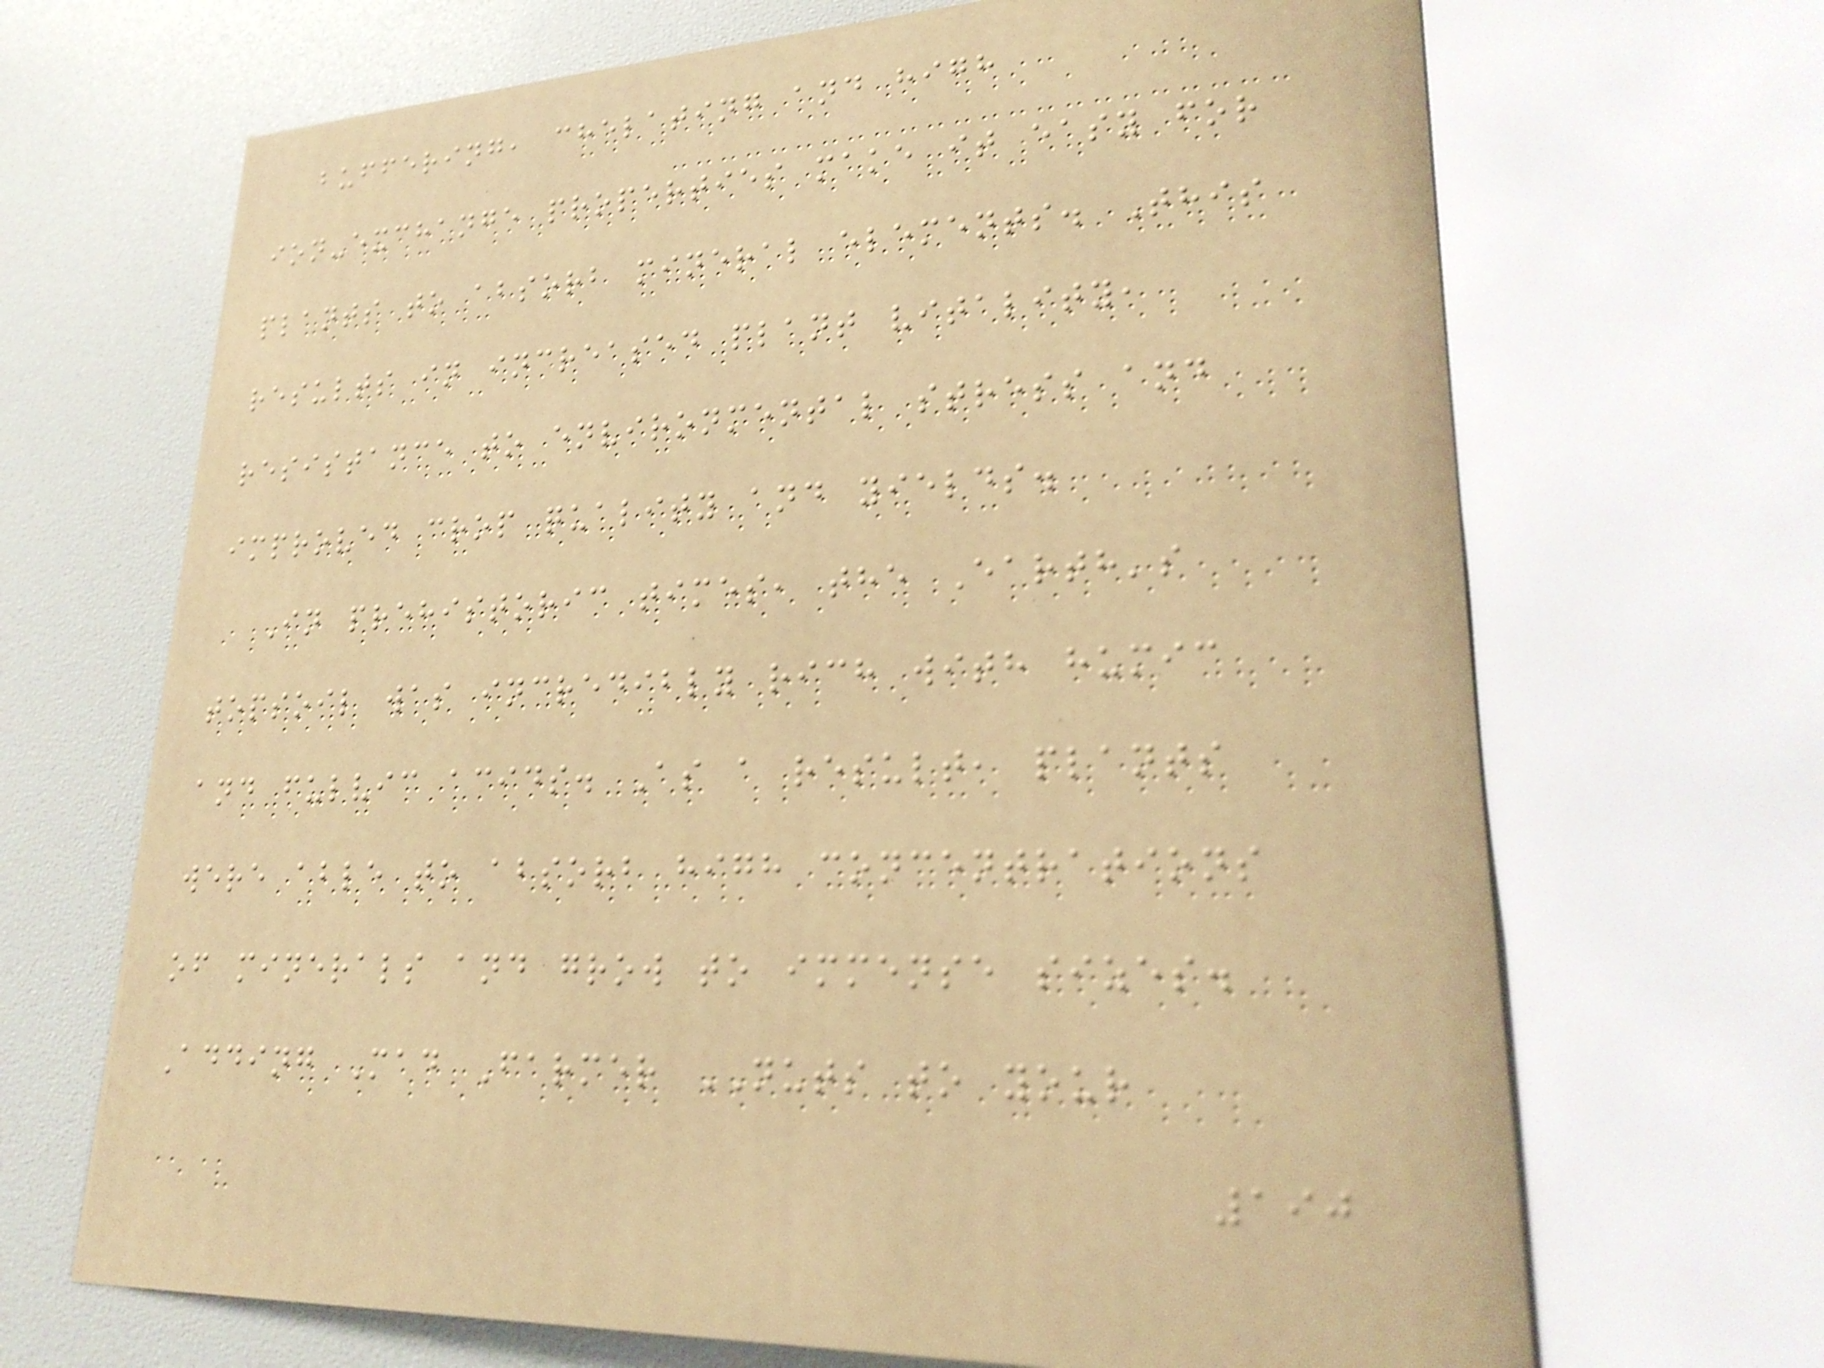buffering, chelating and high
ion-exchange properties make it easy for
plants to absorb mineral elements. This
results in increased plant vitality,
resistance to environmental stress and
improved crop quality and yields.
In prehistoric times, the Earth's
topsoil was incredibly rich with humic
and fulvic acids. As a result, plants
were able to absorb high concentrations
of minerals and grow to immense sizes.
Adding Mad Farmer NUTS to your
190
